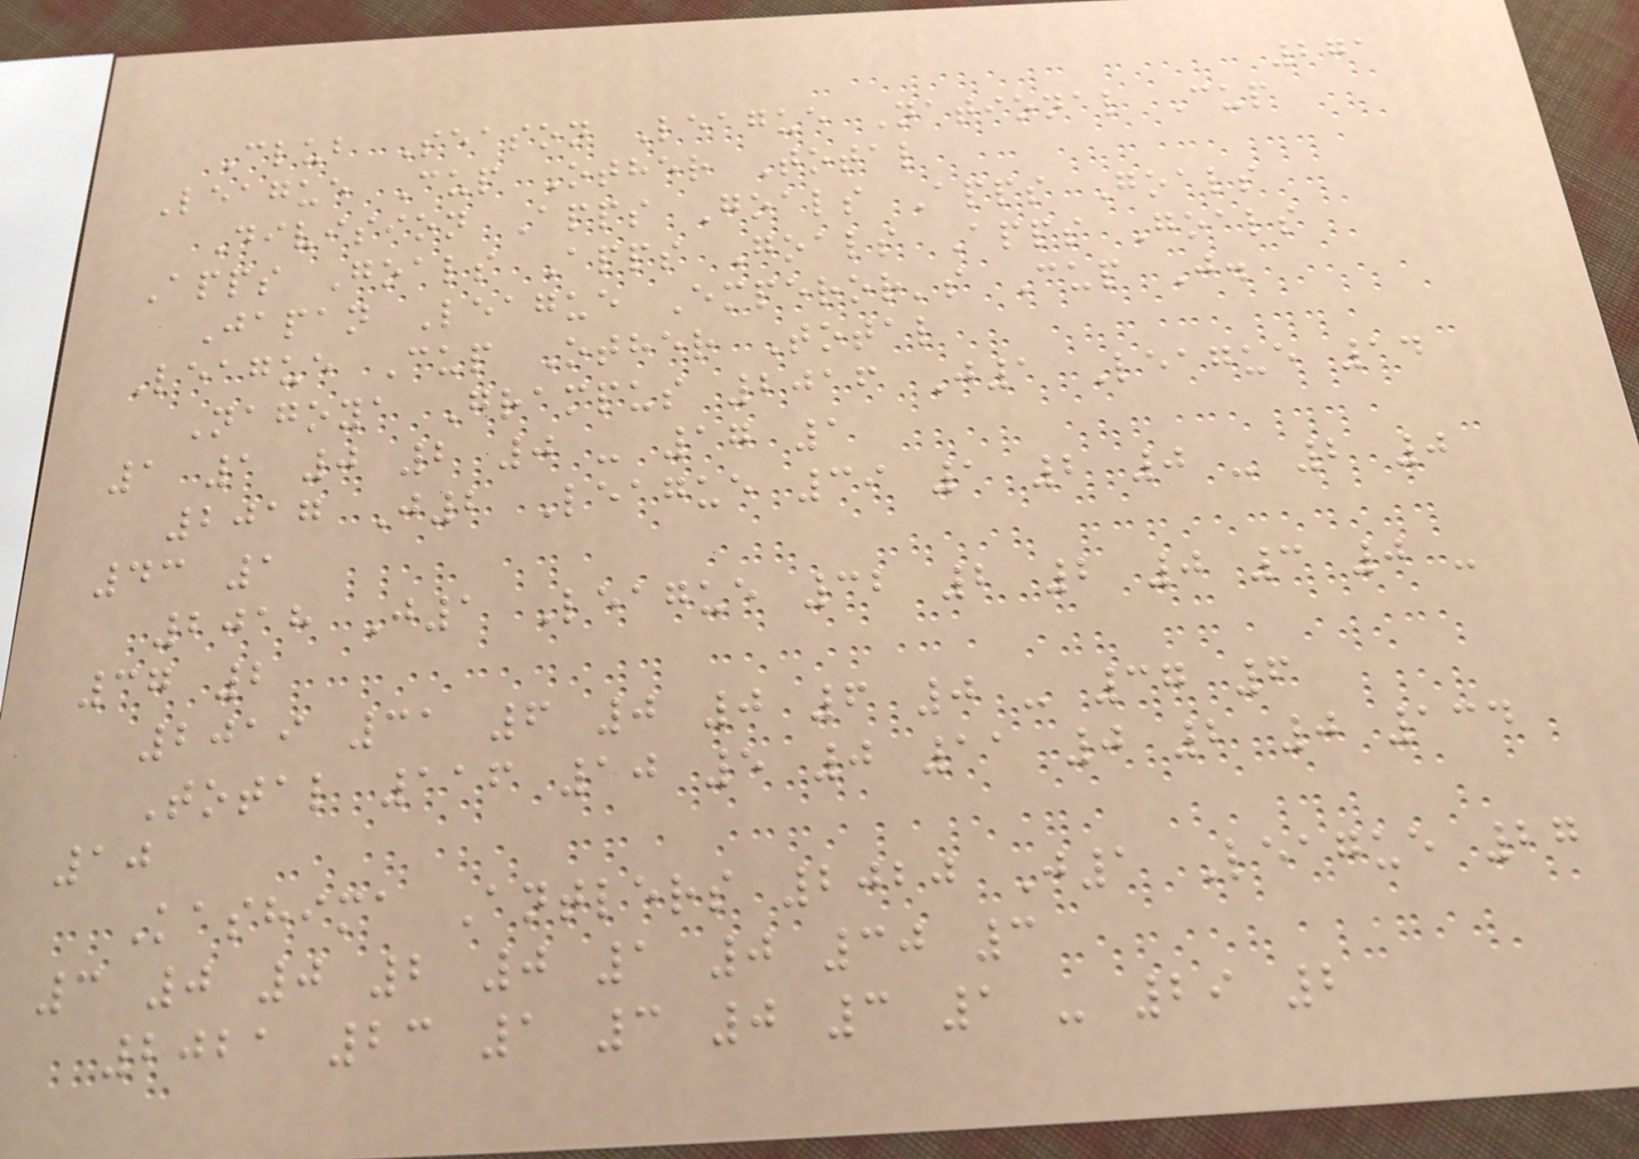271
Club Season League National Cup
League Cup Other Total
Division Apps Goals Apps Goals
Apps Goals Apps Goals Apps Goals
Japan League Emperor's Cup J.
League Cup Other Total
Nagoya Grampus 2016 J1 League 14
1 1 0 2 0 - 17 1
2017 J2 League 39 1 2 0 - 2 0
43 1
2018 J1 League 32 2 2 0 3 0 -
37 2
2019 31 6 0 0 6 0 - 37 6
Total 116 10 5 0 11 0 2 0 134
10
Kashima Antlers 2020 J1 League 27
3 0 0 2 0 1 0 30 3
2021 23 1 3 0 3 1 - 29 2
